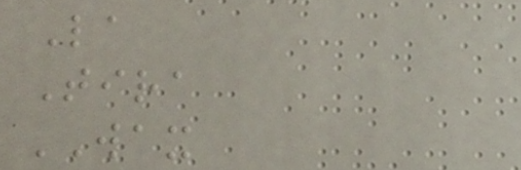La
Tira
WAX
